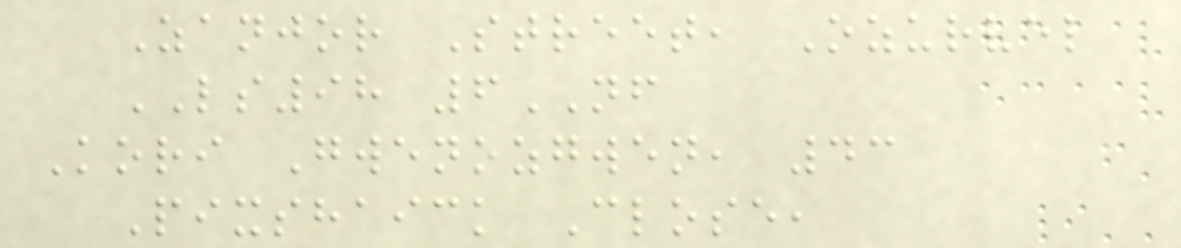Zanjor Street, Ozurvel
LS98 6NF
Kori Gwenozgwen, 43
Pixshaick Close,
